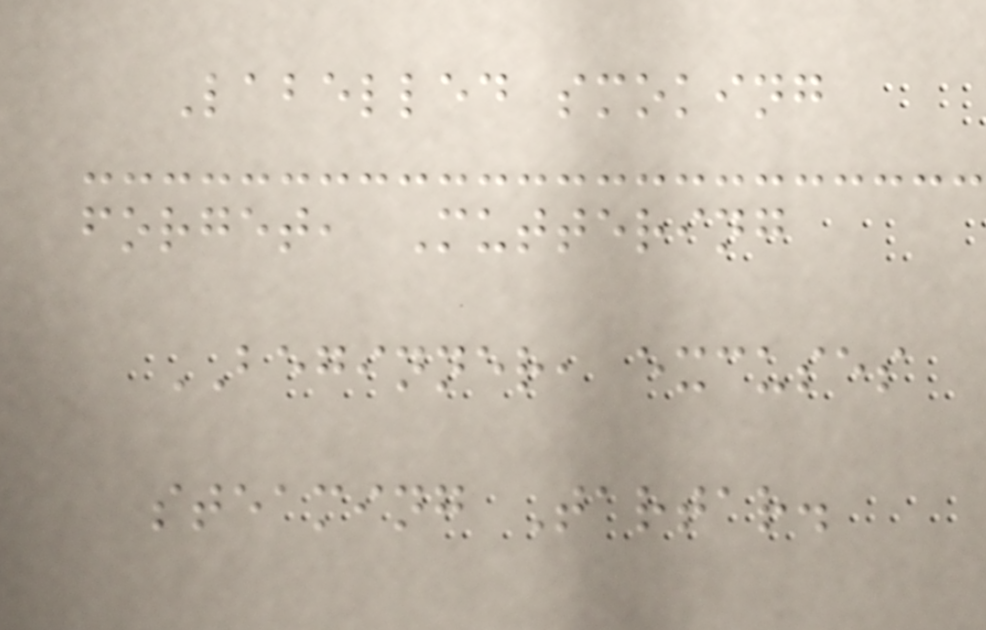Labelled smoking
forget, Muttering
BEGINNER, excuses
steaming Tartar.
